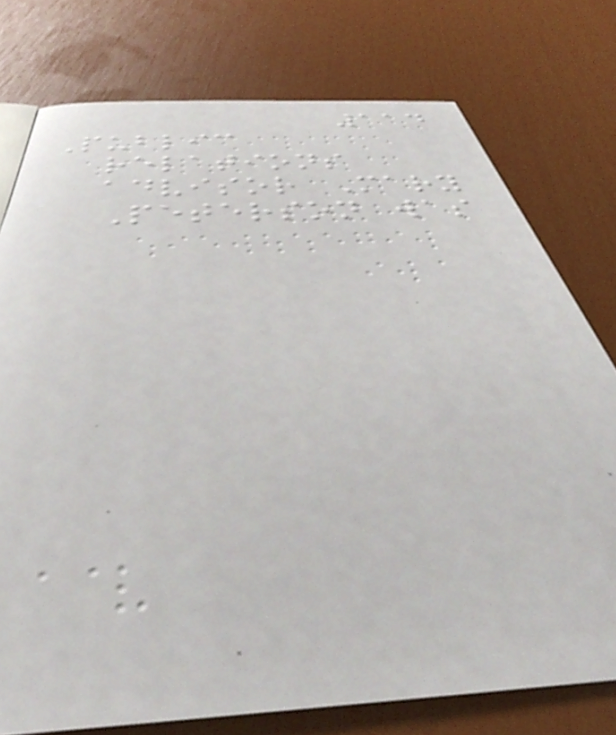114
Public
relations
advisor Mary
Peterson was
